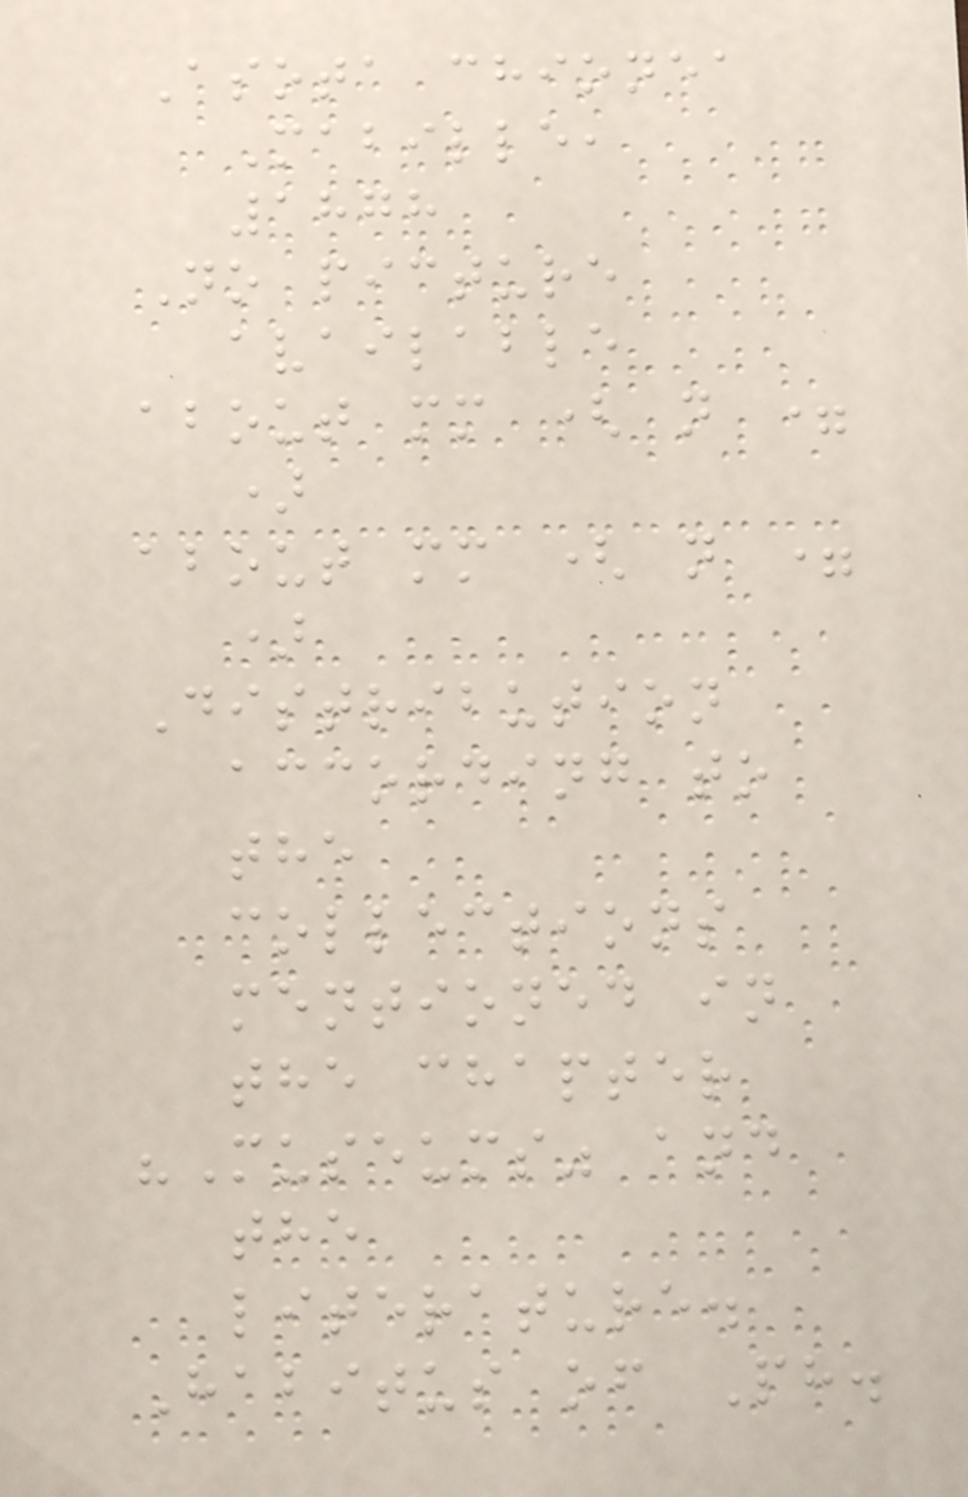Asota chionea
Mabille,
1878
No picture
available
about mm ( n =
)
about mm ( n =
)
Distribution
according to
the
collections
mentioned in
the chapter
"Museums" and
the
literature.
Habitus of Ph.
